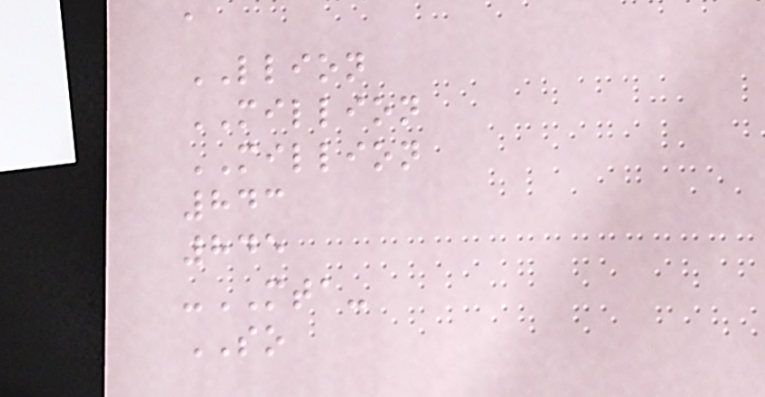a
LLION
MILLION
MILLION
843
845
-MTA-
SO
